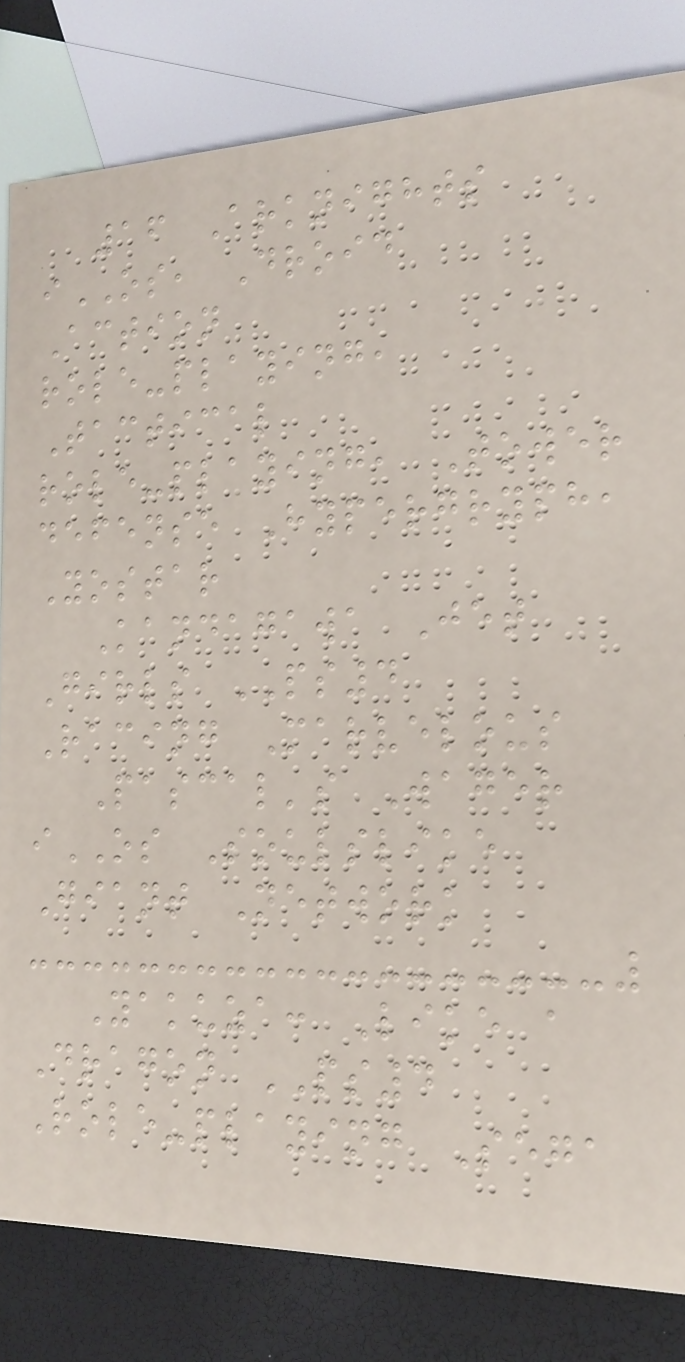16 Arknights
iOS, Droid
Action
role-playing,
Tactical
role-playing, Tower
defense Hypergryph,
Yostar
Kandagawa Jet
Girls PS4
Racing Marvelous
Pascal's Wager
iOS Soulslike
Giant Network
Yakuza: Like a
Dragon PS4
Role-playing Sega
